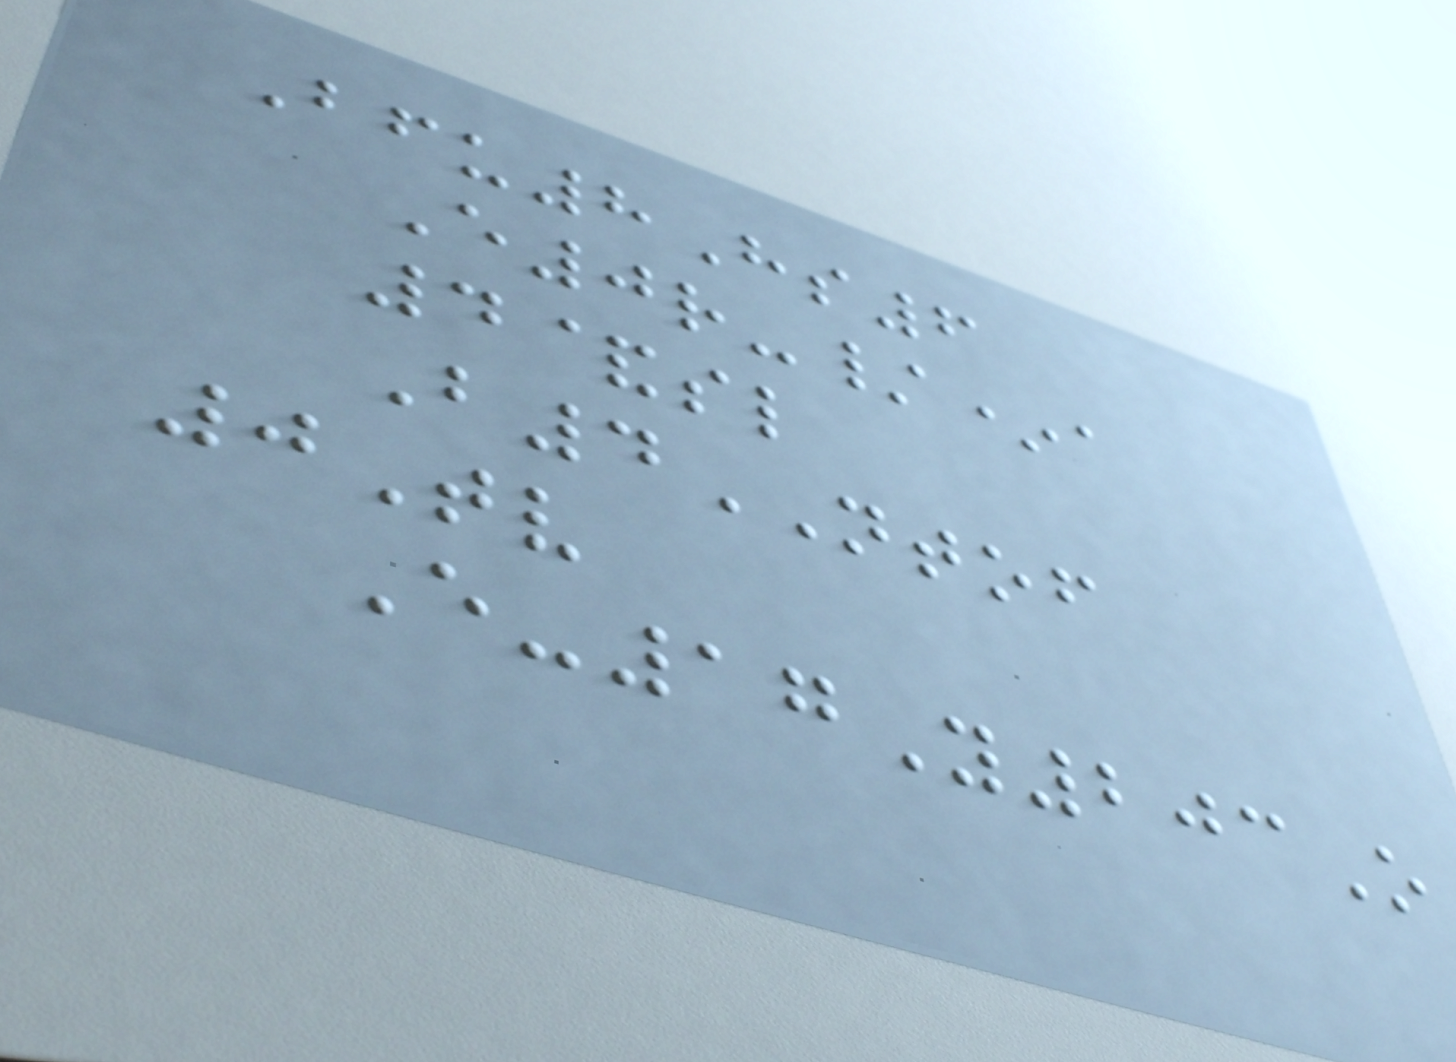Bfu8Hs6
E0r-/*a
4&sl
B4NTOF
0Tv
E-17Y203O
